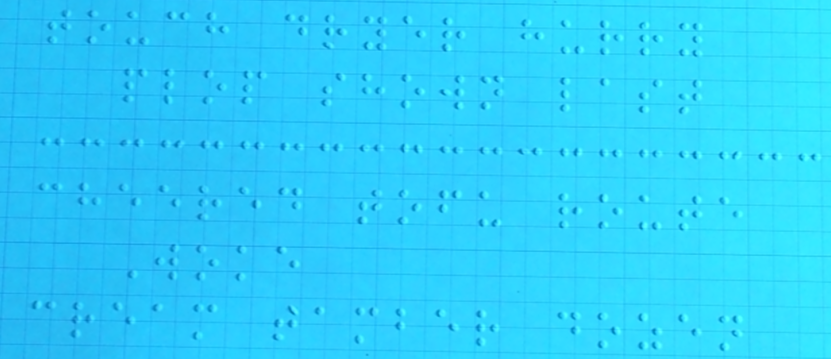touch dryer hurry
plop shown last
cheered tofu route
Woke
cream tamber dozen
